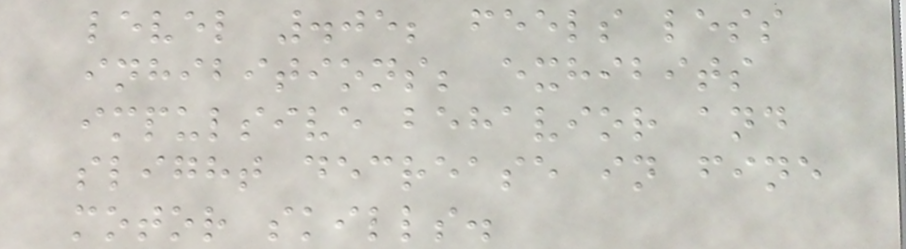level .05; feels less
inhibitions; exhibits
impulsive behavior and
slight decrease in fine
motor skills.
